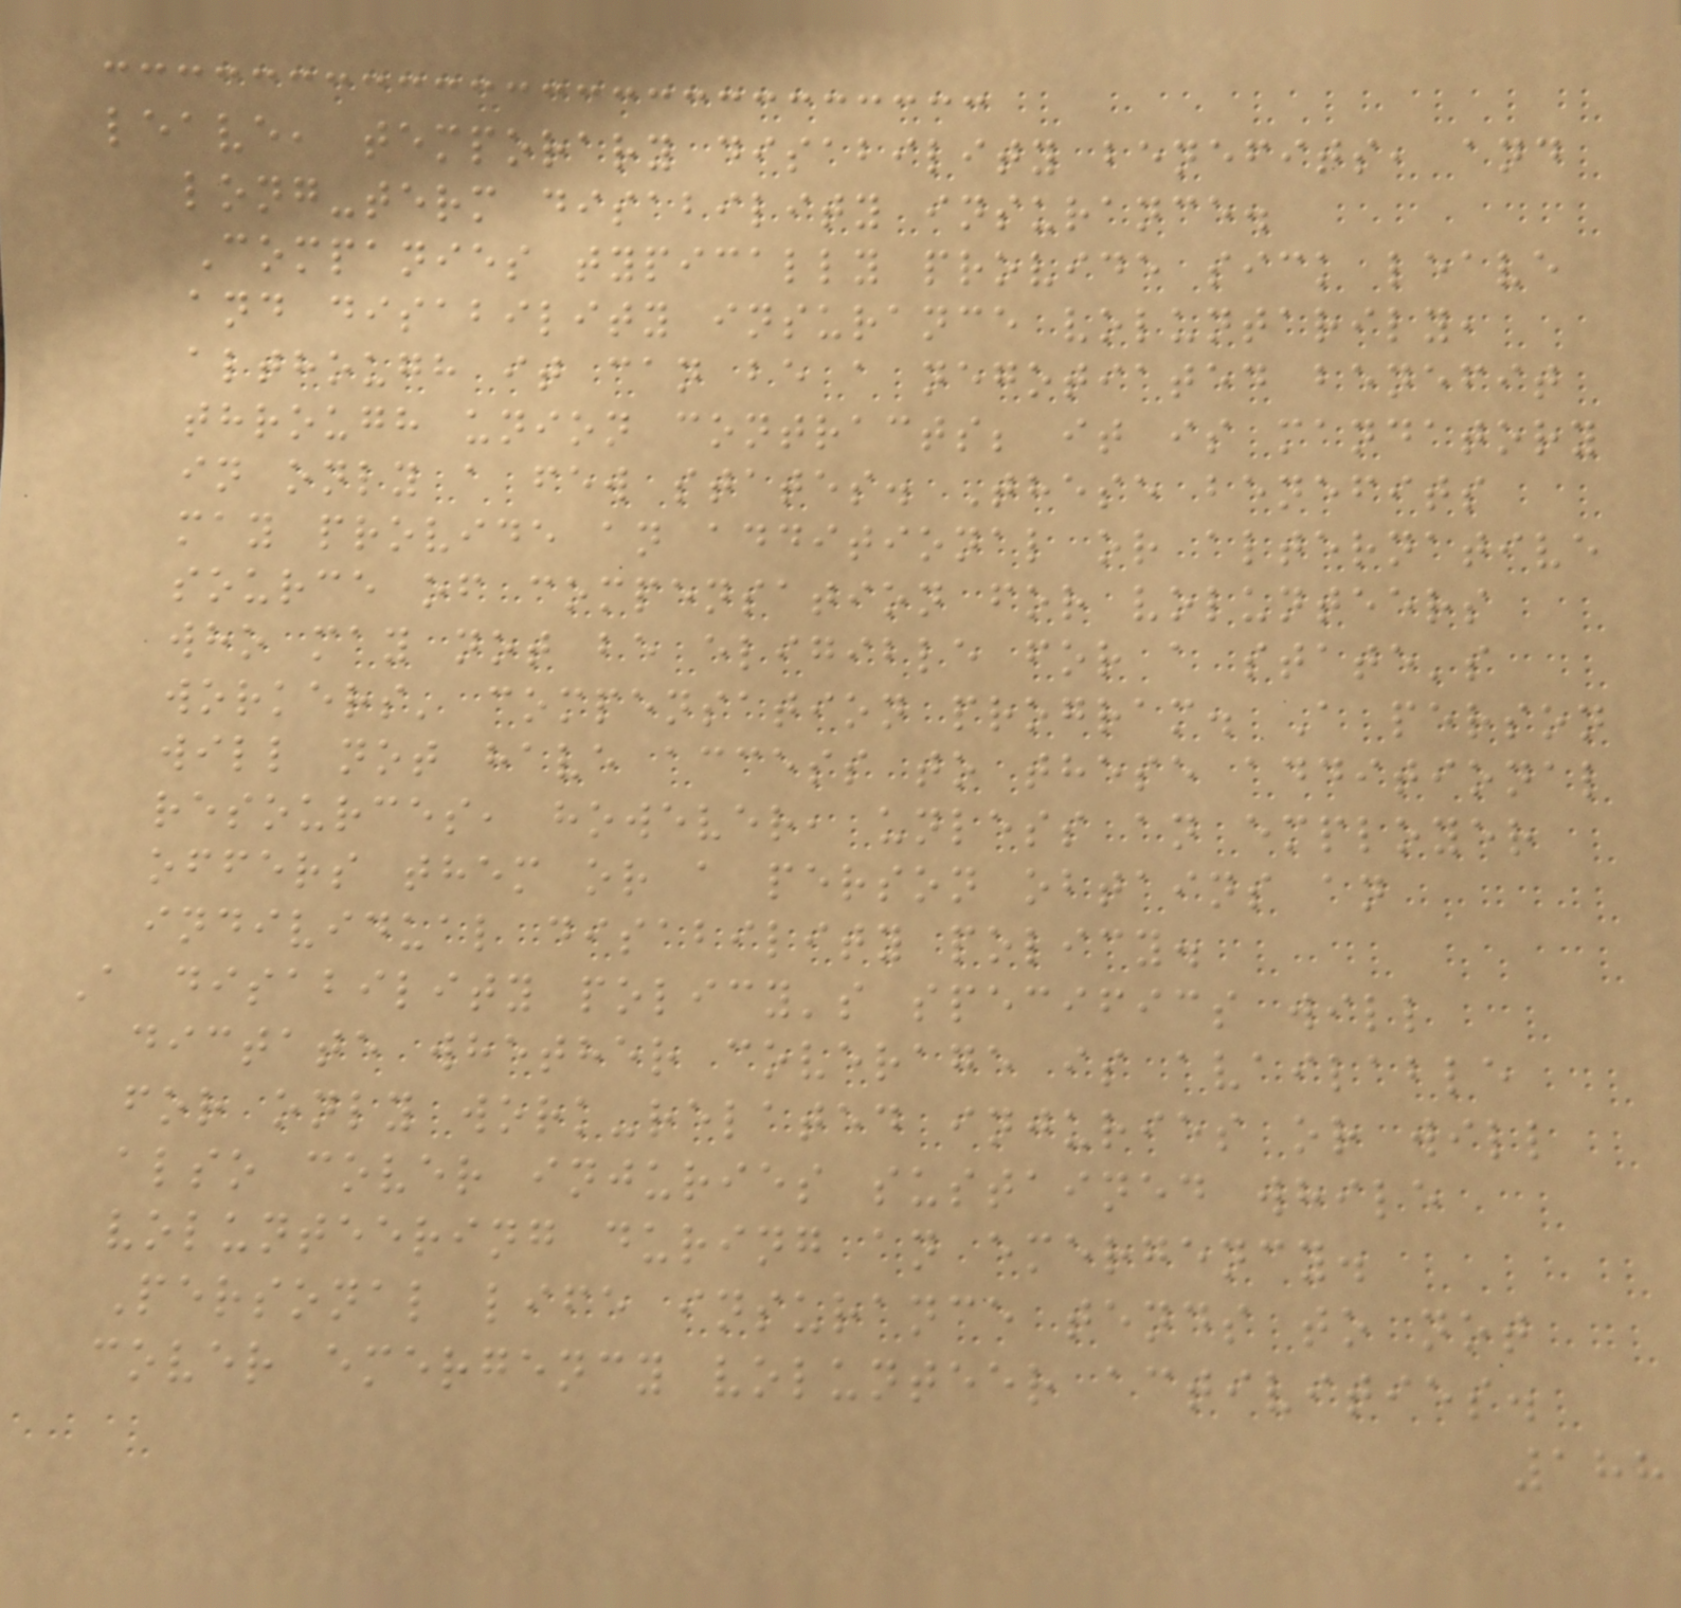leave, temporary disability benefits, and
long-term disability insurance.
Companies typically provide sick leave
and disability insurance voluntarily,
although it can be a negotiated benefit
through union contracts; it is mandatory
in only a few states. These benefits
may provide an additional or alternative
source of compensation for volunteers
who may not be eligible for a state's
workers' compensation program. A person
will not have access to these additional
resources, however, unless an employer
offers them or a person obtains an
individual disability policy.
A disability policy's specifics will
dictate whether coverage is available
for only work-related injuries or will
also cover injuries sustained while
volunteering during an emergency.
Personal life insurance tends to not
cover emergency volunteer activities.
188
